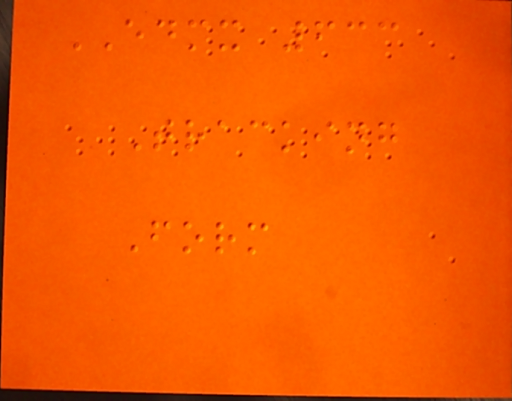EDMX 633
Tracking
Form
